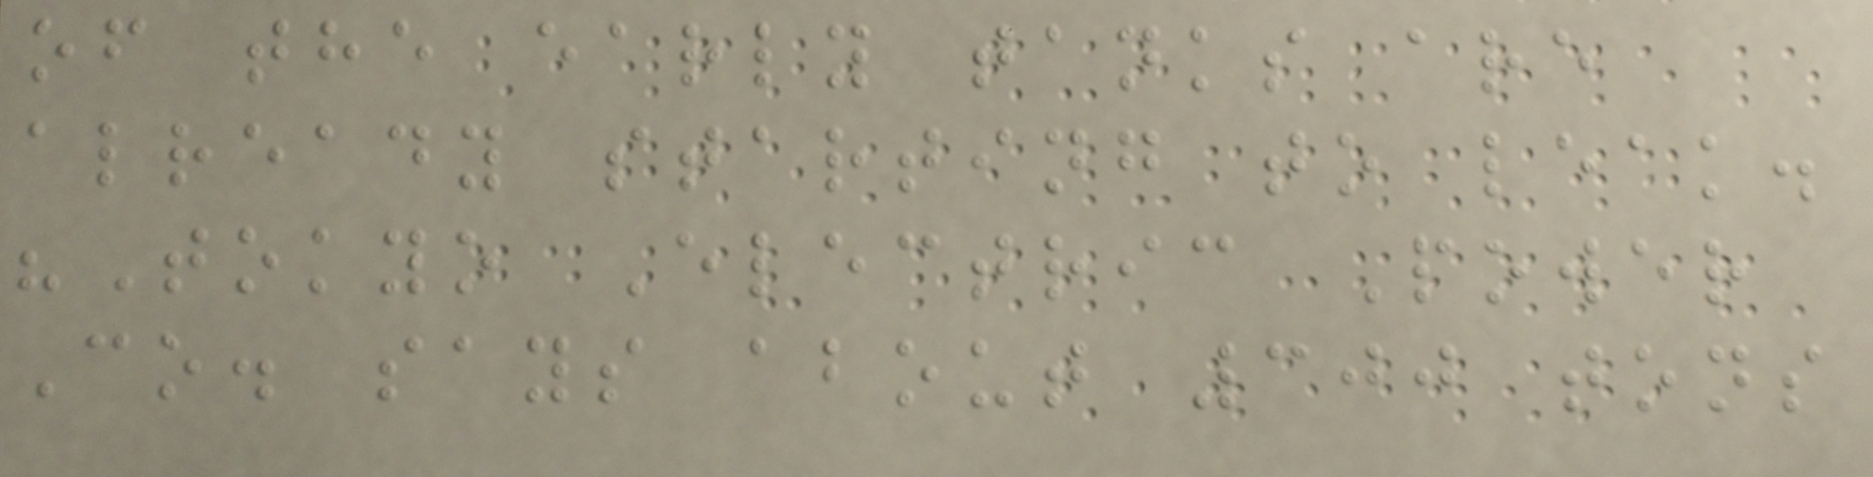of the early tanks are
already starting to leak.
"Tokyo Electric Power
Co. says about 300 tons
